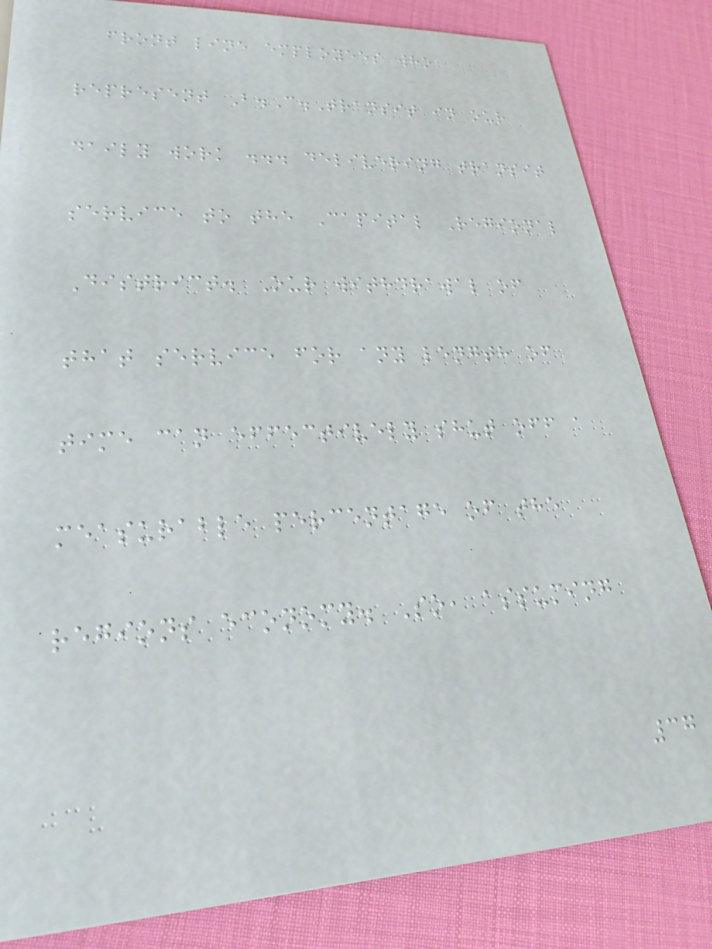front line employees who
represent B.C.Transit in our
daily work ... delivering transit
service to the Capital Regional
District. Our withdrawal of
that service for any length of
time can effectively shut off a
measurable percentage of the
regions economy. So, assuming
37
